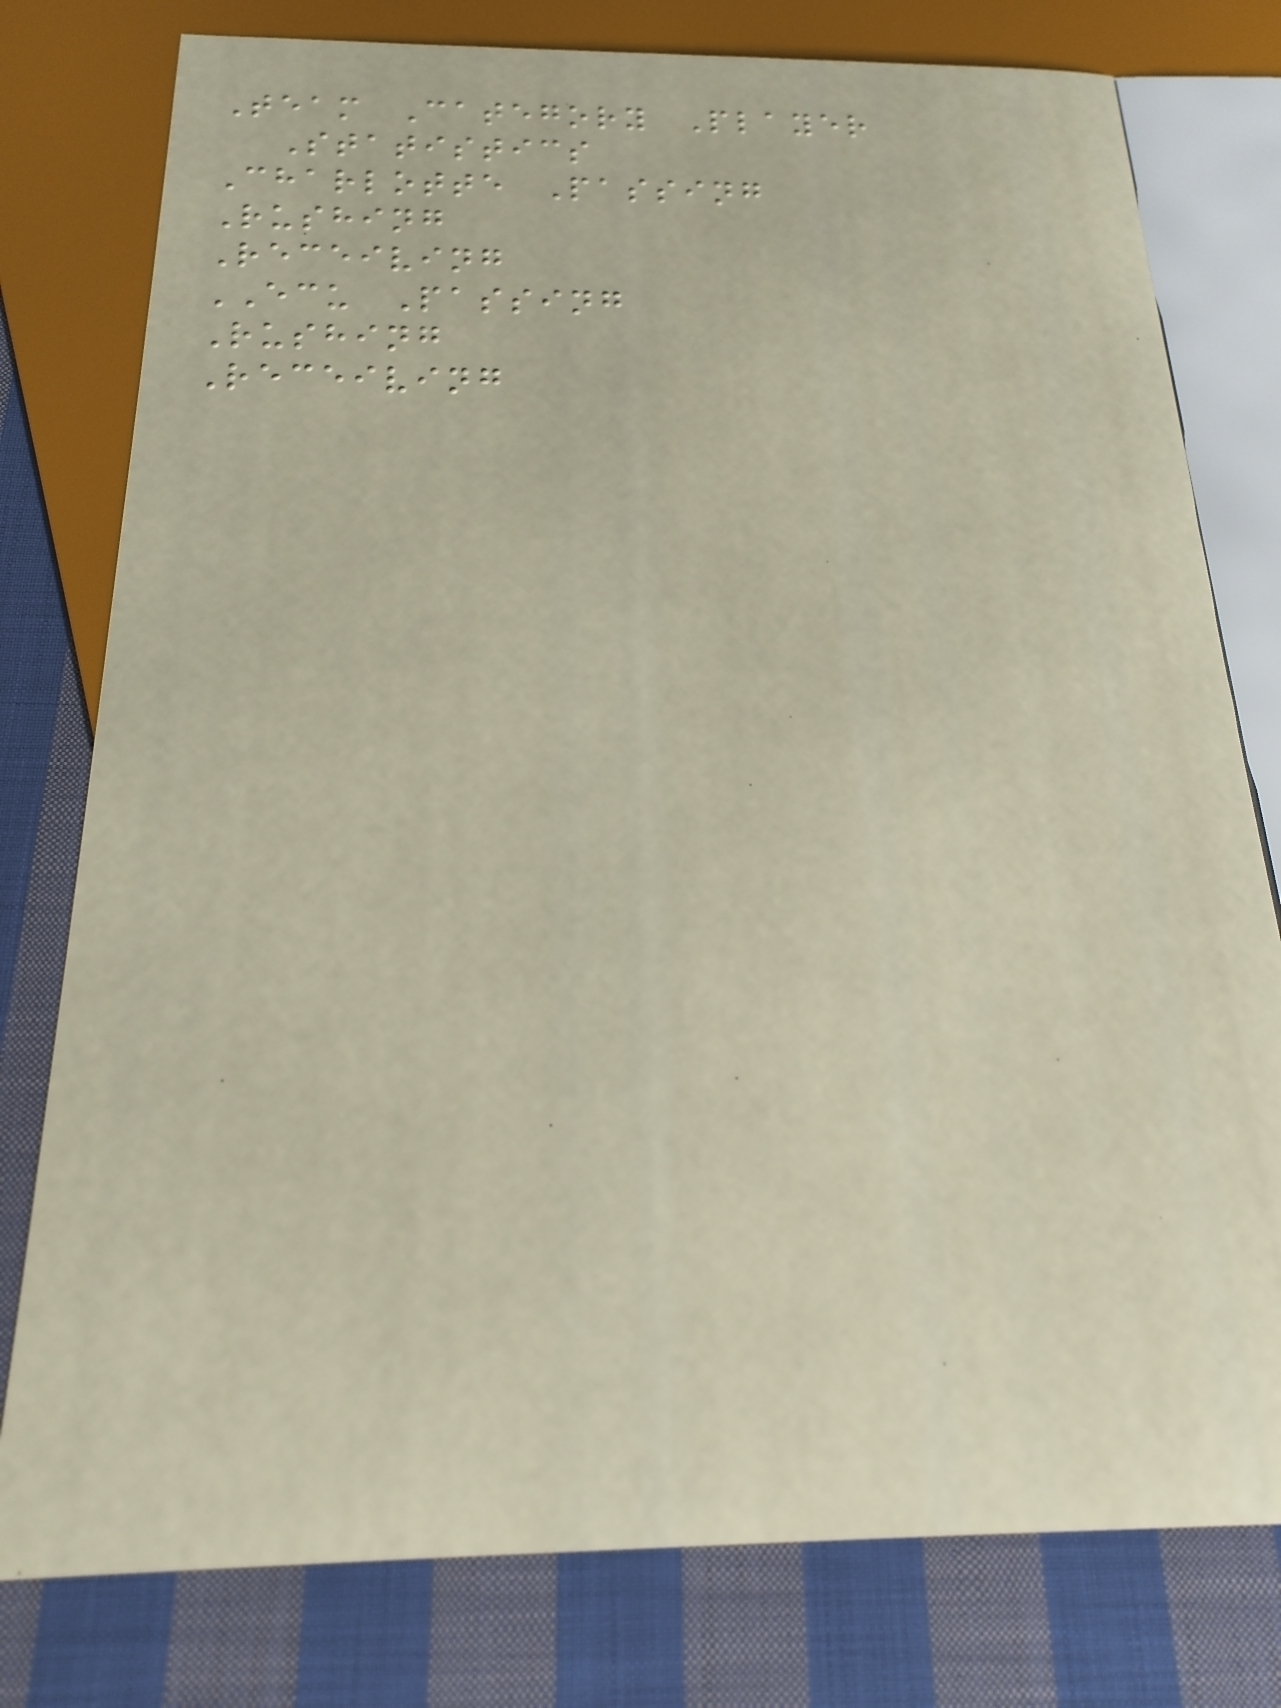Team Category Player
Statistics
Charlotte Passing
Rushing
Receiving
ECU Passing
Rushing
Receiving
